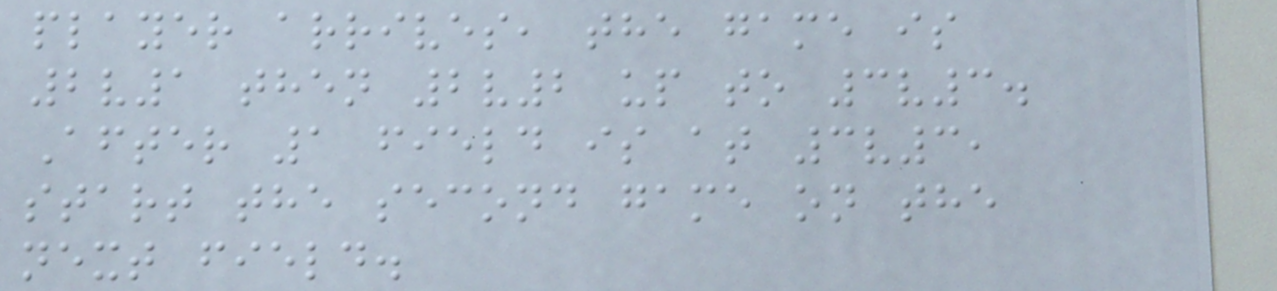player arrives, the game is
2v1 then 2v2 up to 3v3.
After 1 field is at 3v3,
start the second game on the
next field.
